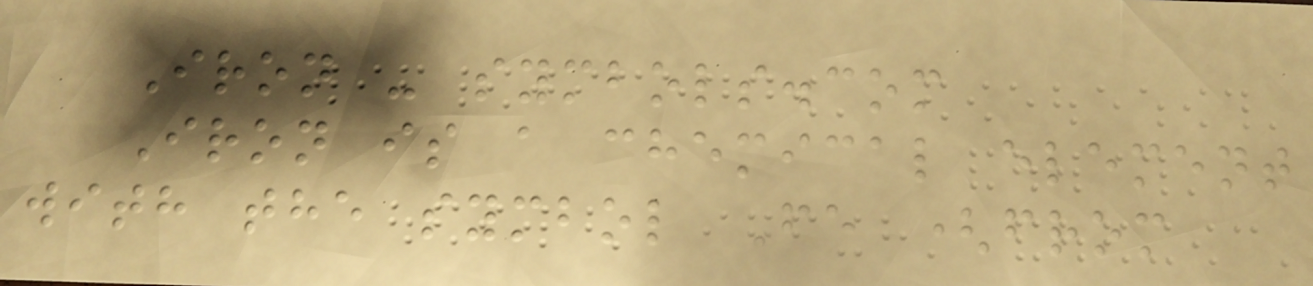Iron - symbols.com
Iron is a chemical element
with the symbol Fe (from
